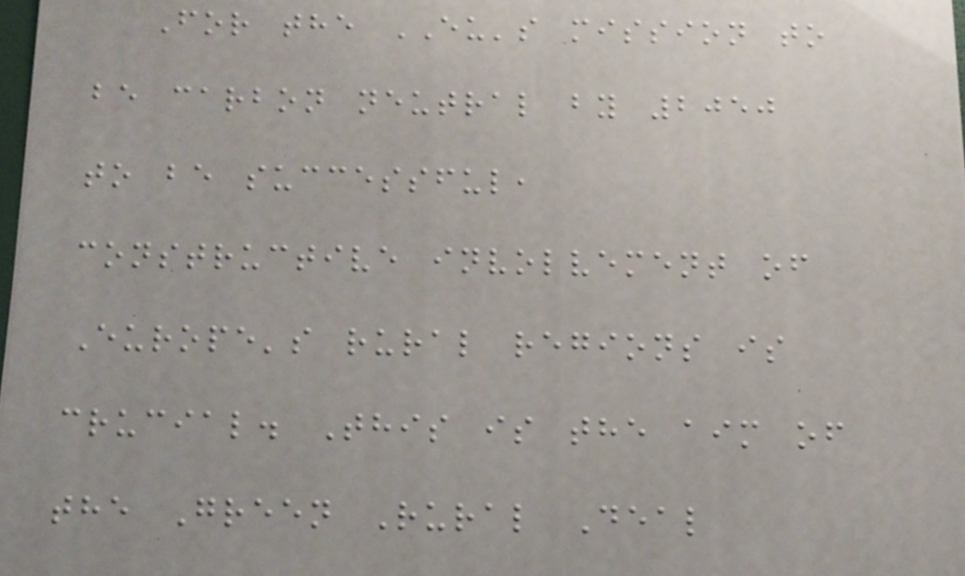For the EU's mission to
be carbon neutral by 2050
to be successful,
constructive involvement of
Europe's rural regions is
crucial. This is the aim of
the Green Rural Deal
